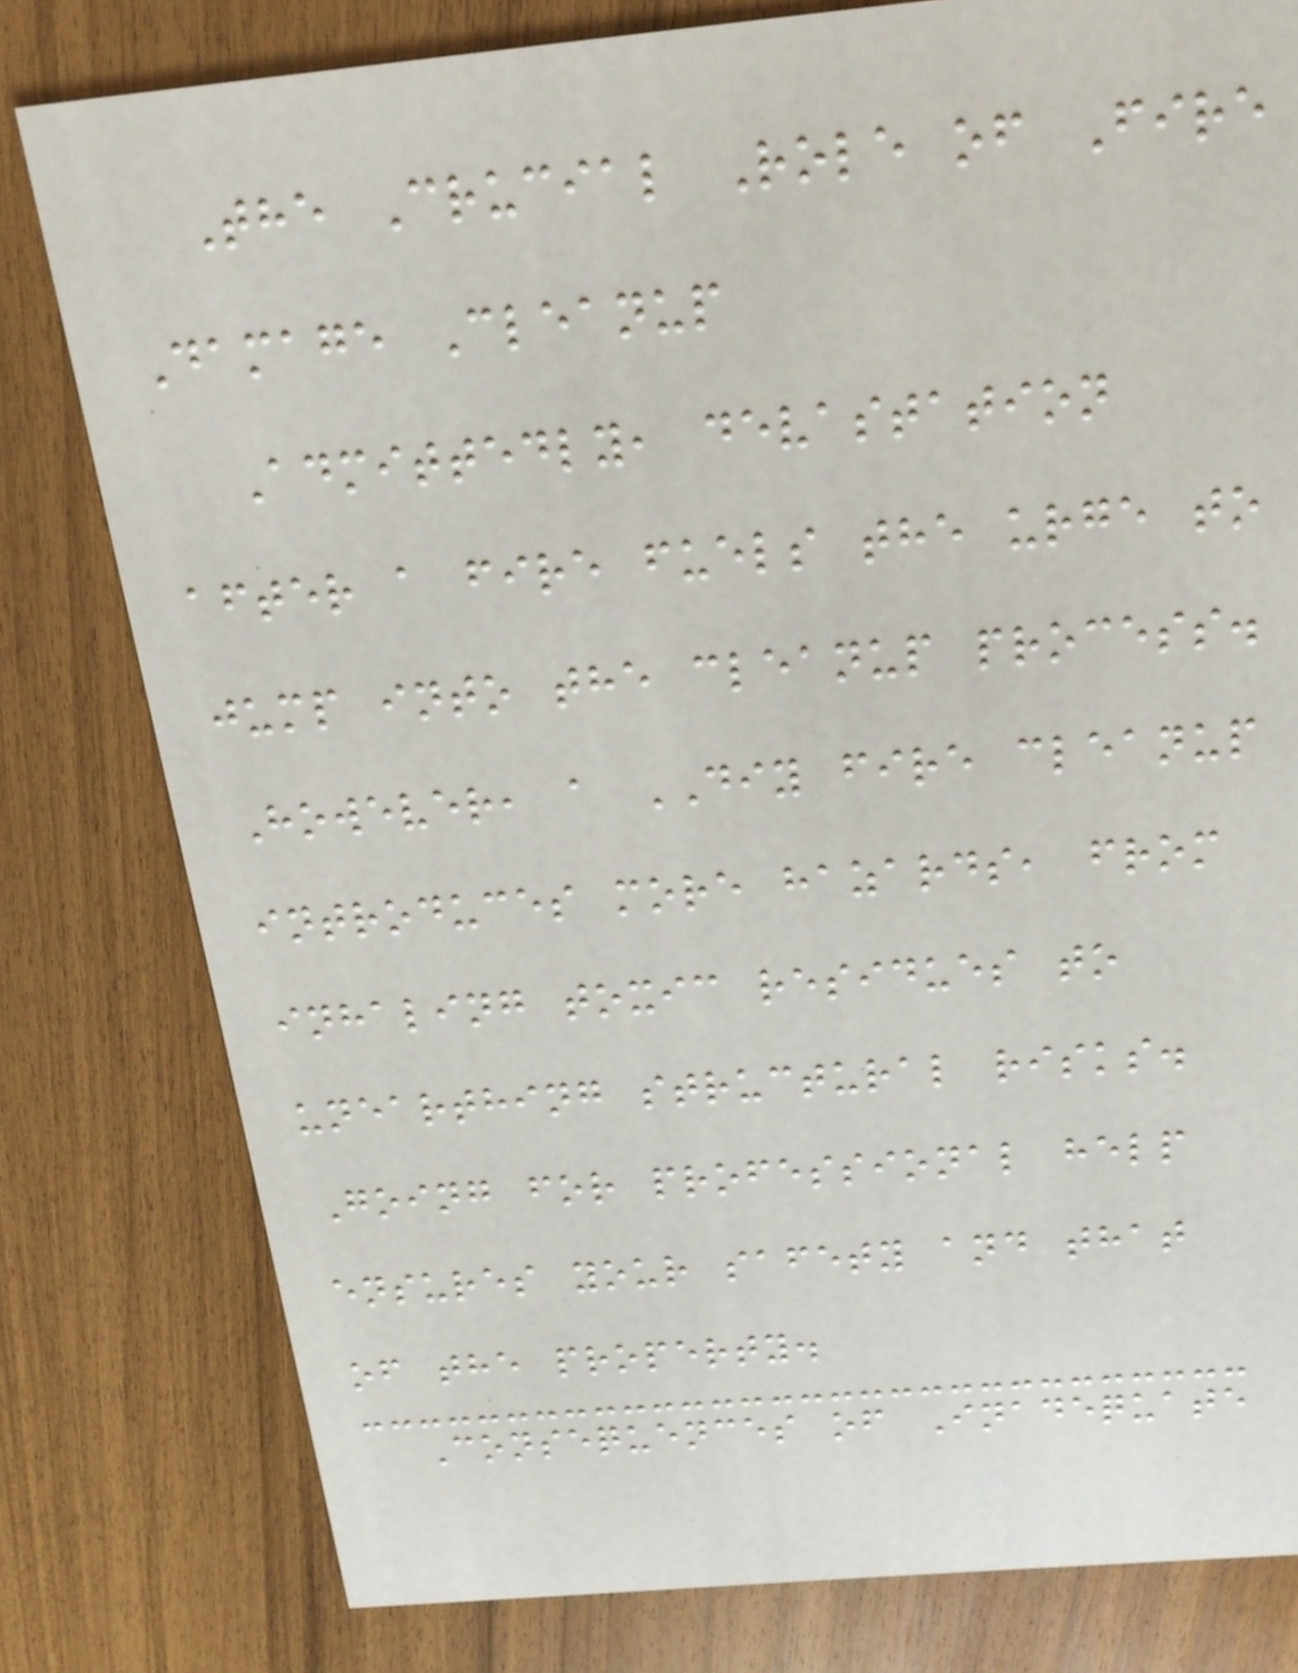The Crucial Role of Fire
Damage Cleanup
Admittedly, devastation
after a fire fuels the urge to
jump into the cleanup process.
However, a DIY fire cleanup
introduces more hazards, from
inhaling toxic residues to
unearthing structural risks.
Going for professional help
ensures your safety and that
of the property.
Consequences of Inadequate
